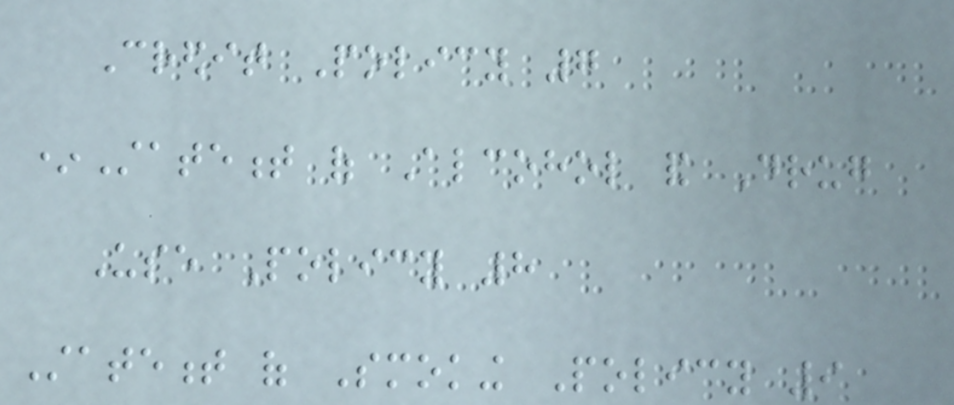Credit Policy 7
*Statement of Alcohol and Drug
Use Policy 8
Statement of Smoking Policy 9
